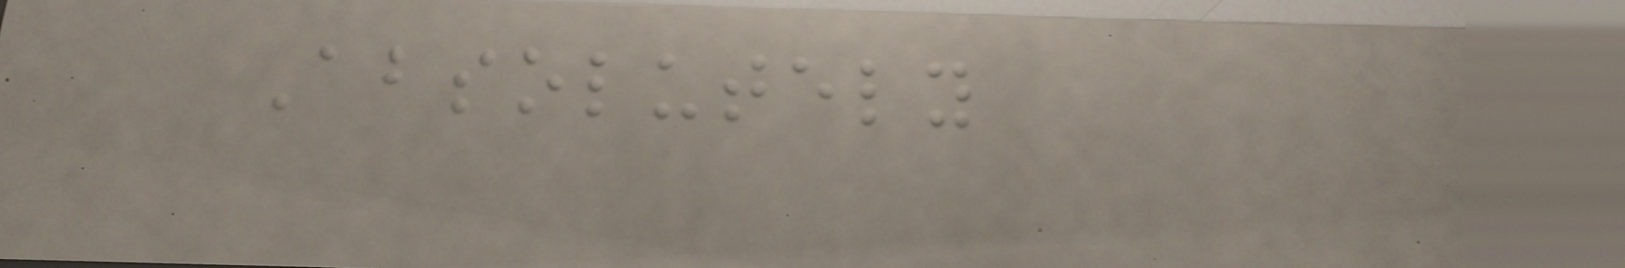Absolutely
